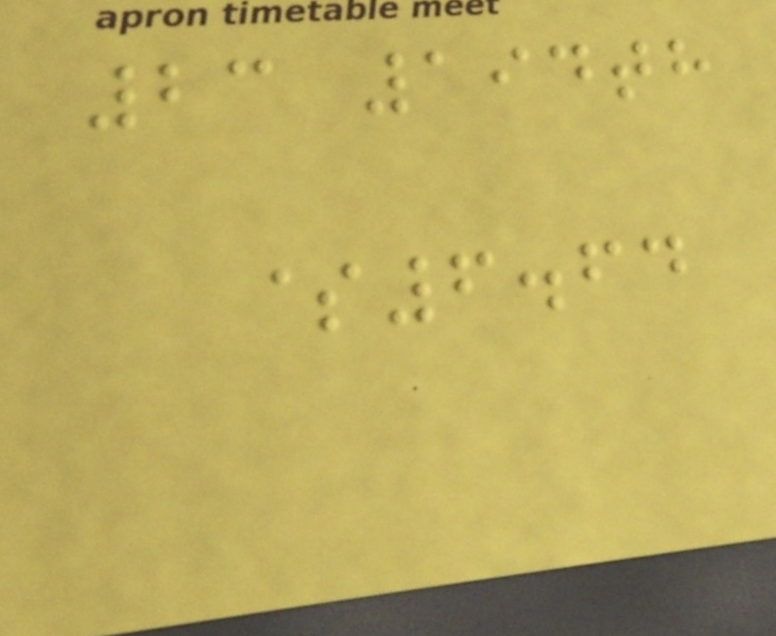23 194th
$6.64
